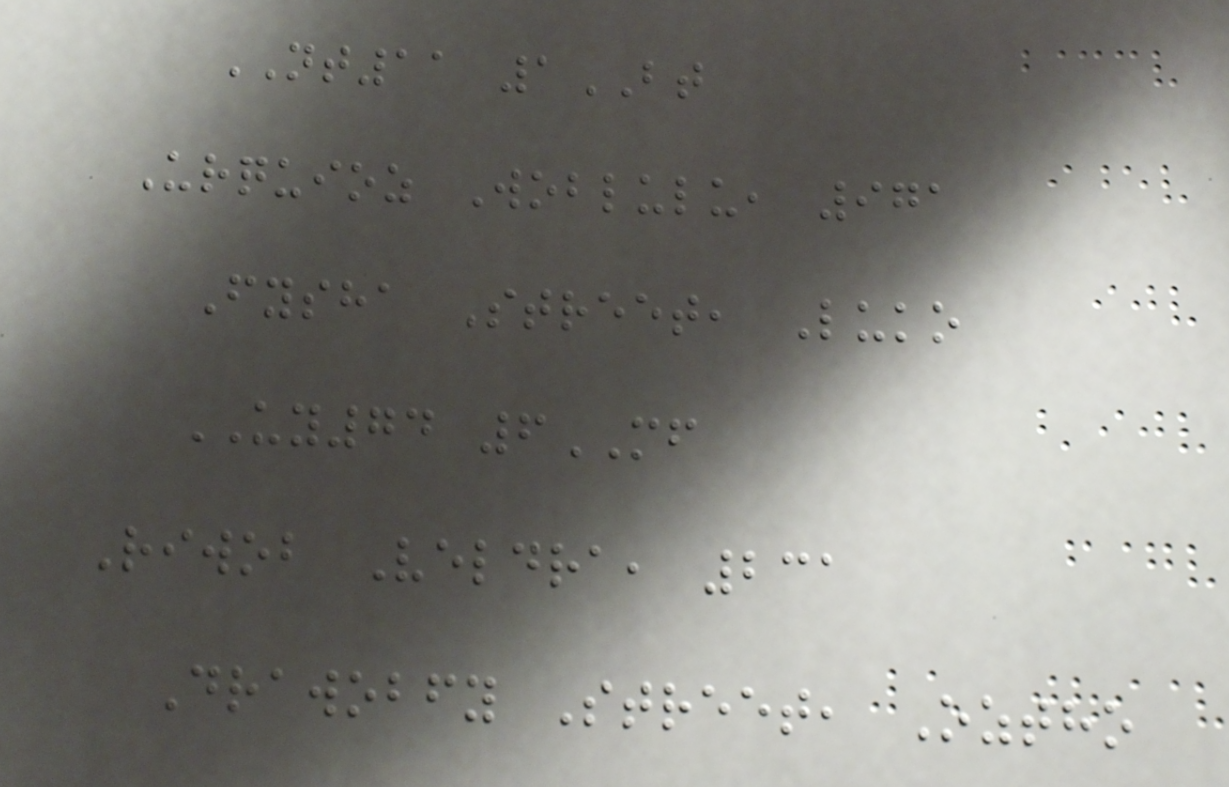NT11 1BT
Urquioz Woblulu, 971
Fysha Street, Luko
UY74 6MF
Riwob Veldra, 231
Drawobfy Street, Oztho
